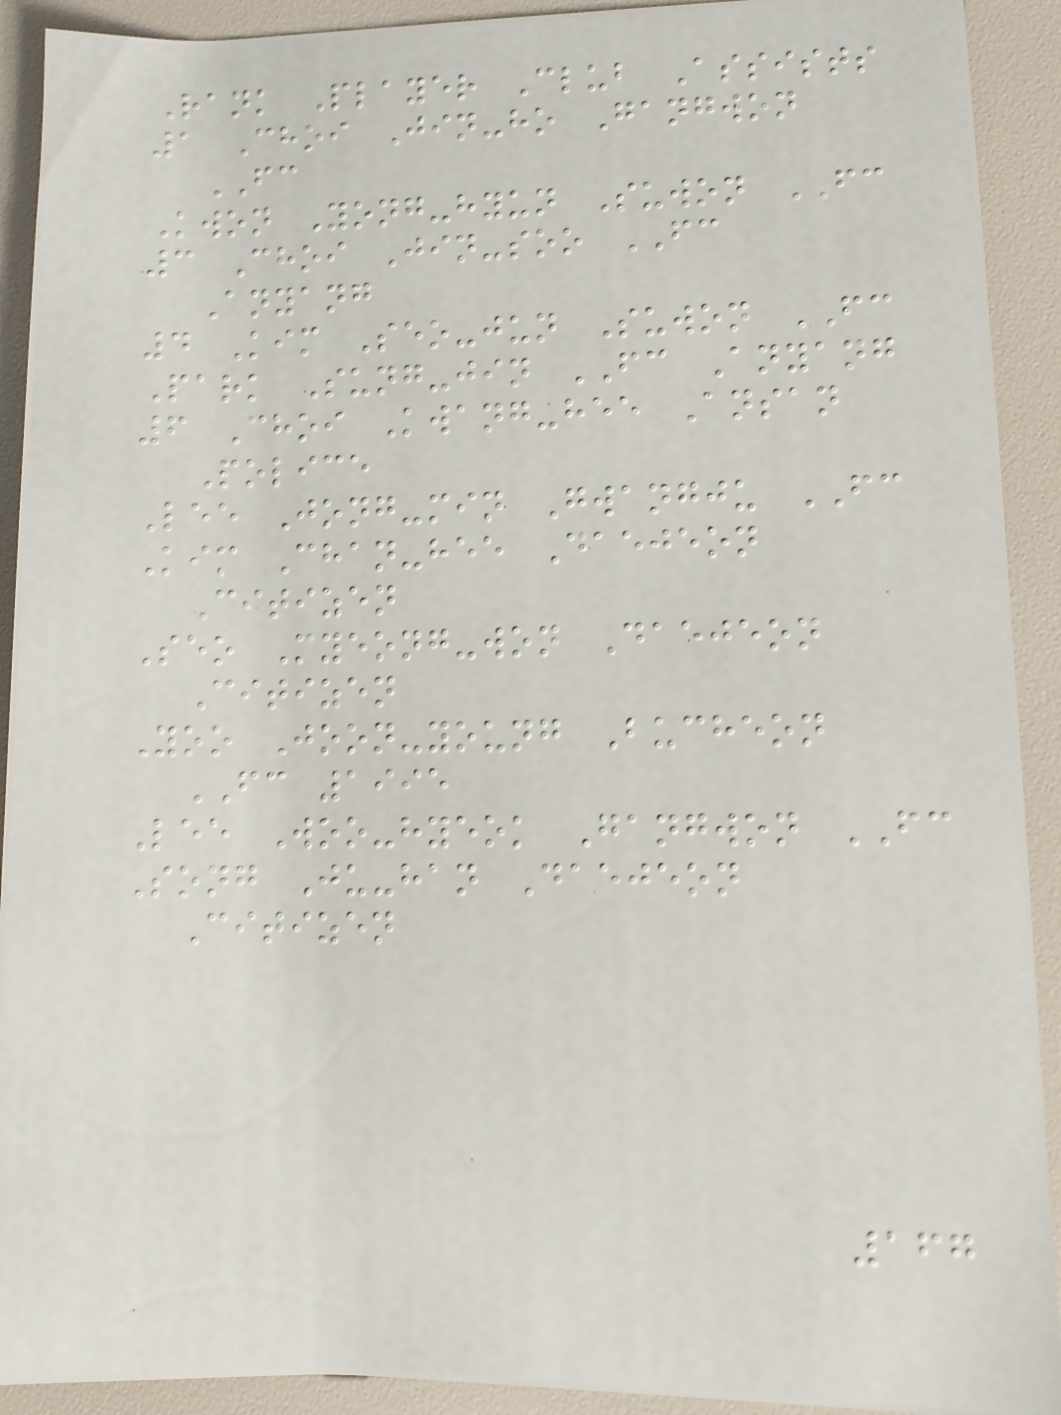Rank Player Club Assists
1 Choi Jin-ho Gangwon
FC
Kwon Yong-hyun Suwon FC
3 Choi Jin-soo FC
Anyang
4 Kim Seo-jun Suwon FC
Park Sung-jin FC Anyang
6 Choi Kwang-hee Ansan
Police
Lee Jong-min Gwangju FC
Kim Chan-hee Daejeon
Citizen
Seo Myeong-won Daejeon
Citizen
Yoo Joon-young Bucheon
FC 1995
Lee Woo-hyeok Gangwon FC
Song Ju-han Daejeon
Citizen
167
